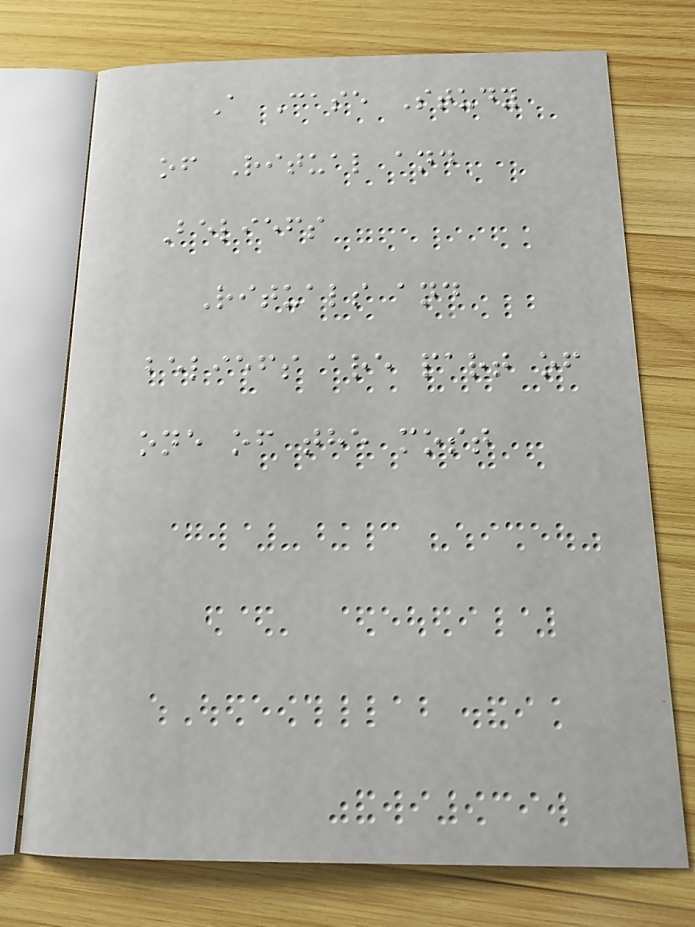A Case Study
of Ritual and
Beliefs
Rituals and
beliefs are part of
one of the most
